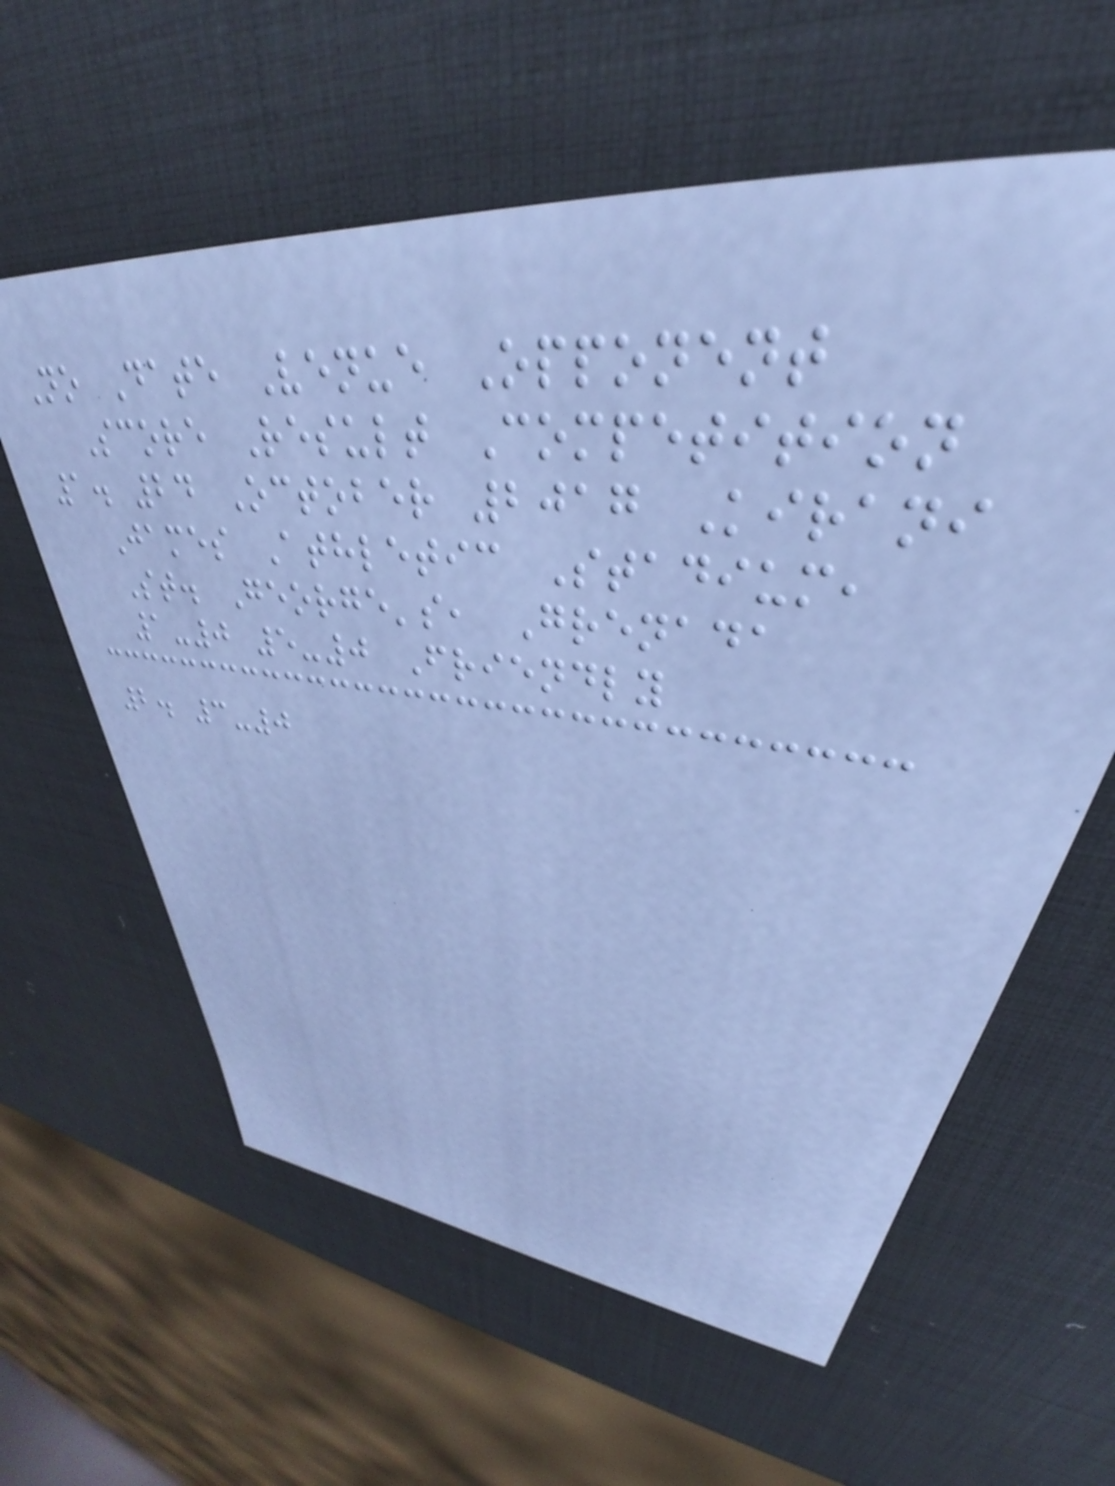No Date Venue Opponent
Score Result Competition
1. 24 October 2017 Kirani
James Athletic Stadium,
St. George's, Grenada
1-0 5-0 Friendly
2. 3-0
